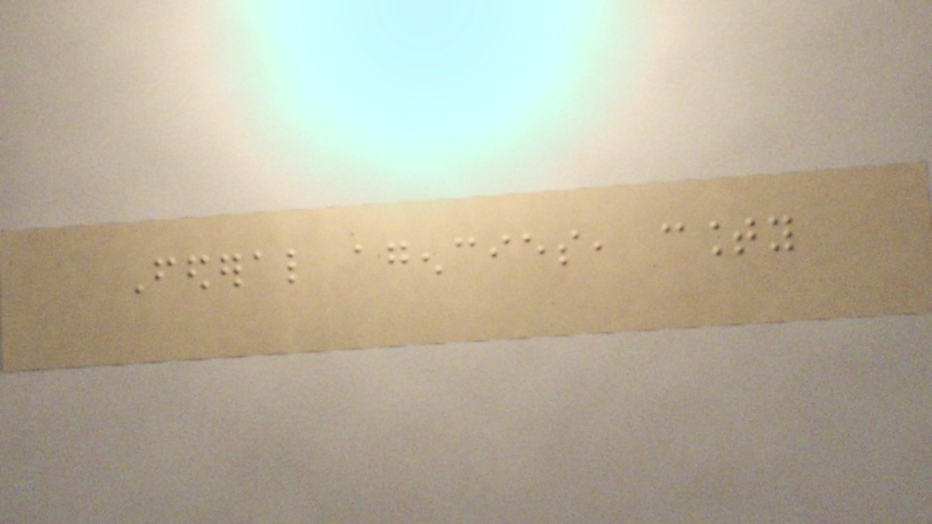Federal agencies, county
